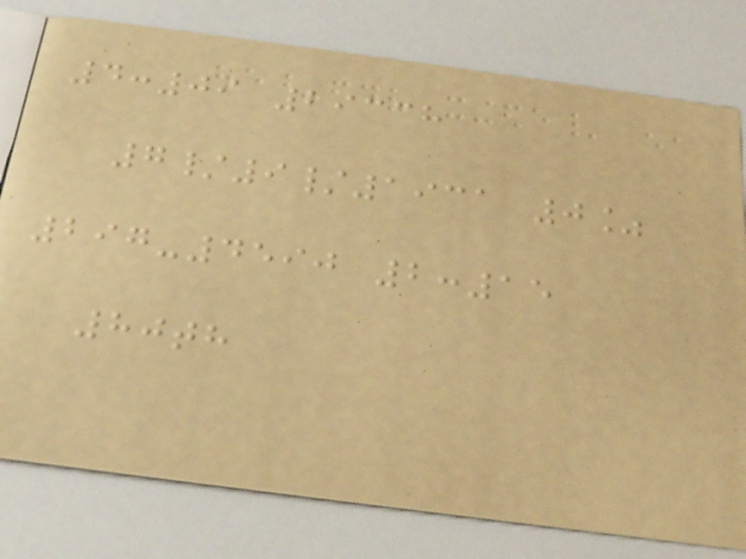4:09 29338
7/9/1931 0%
297-4590 2:15
80th
